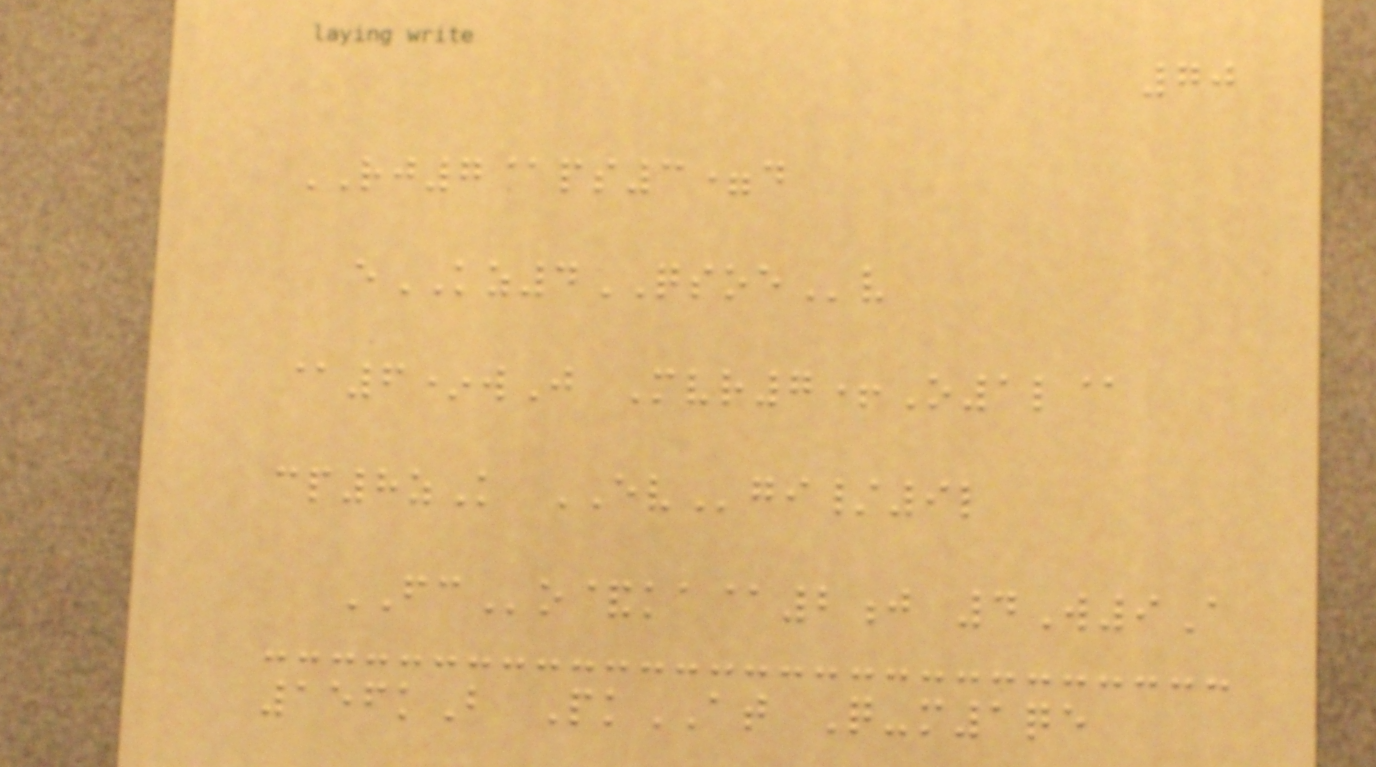70
RJ7@ps3=d
eKZ4QSOEv
@6*wJ Mvr7+O1l@
cp8zK EVgi/9l
FCo&ka@2j 4W9A
156kB PkAT Q-m1qe
